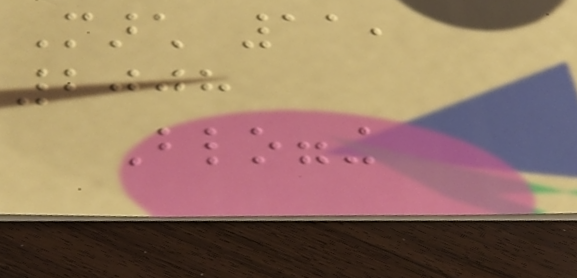March 11,
2008
Blogging
